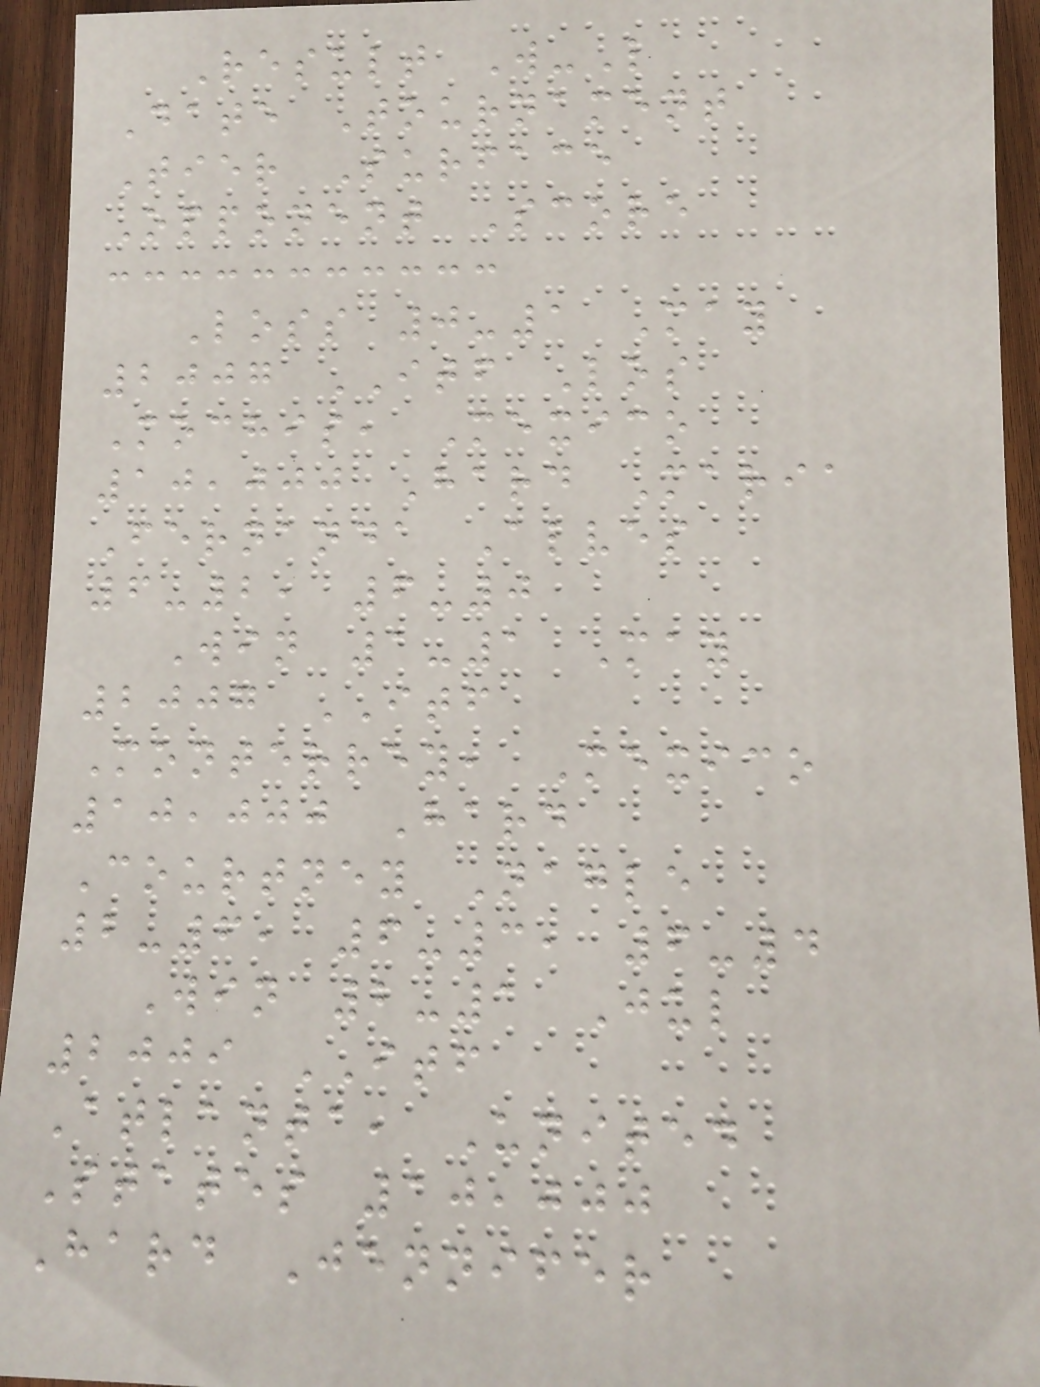Result W-L
Date Tournament
Tier Surface
Opponent Score
Loss 0-1 May
2007 ITF Los
Mochis, Mexico
10,000 Hard Maria
Fernanda Alves
6-2, 6-0
Win 1-1 May
2007 ITF
Monterrey, Mexico
10,000 Hard
Courtney Nagle
2-6, 6-3, 6-4
Win 2-1 Jul
2009 ITF
Atlanta, United
States 10,000
Hard Jennifer
